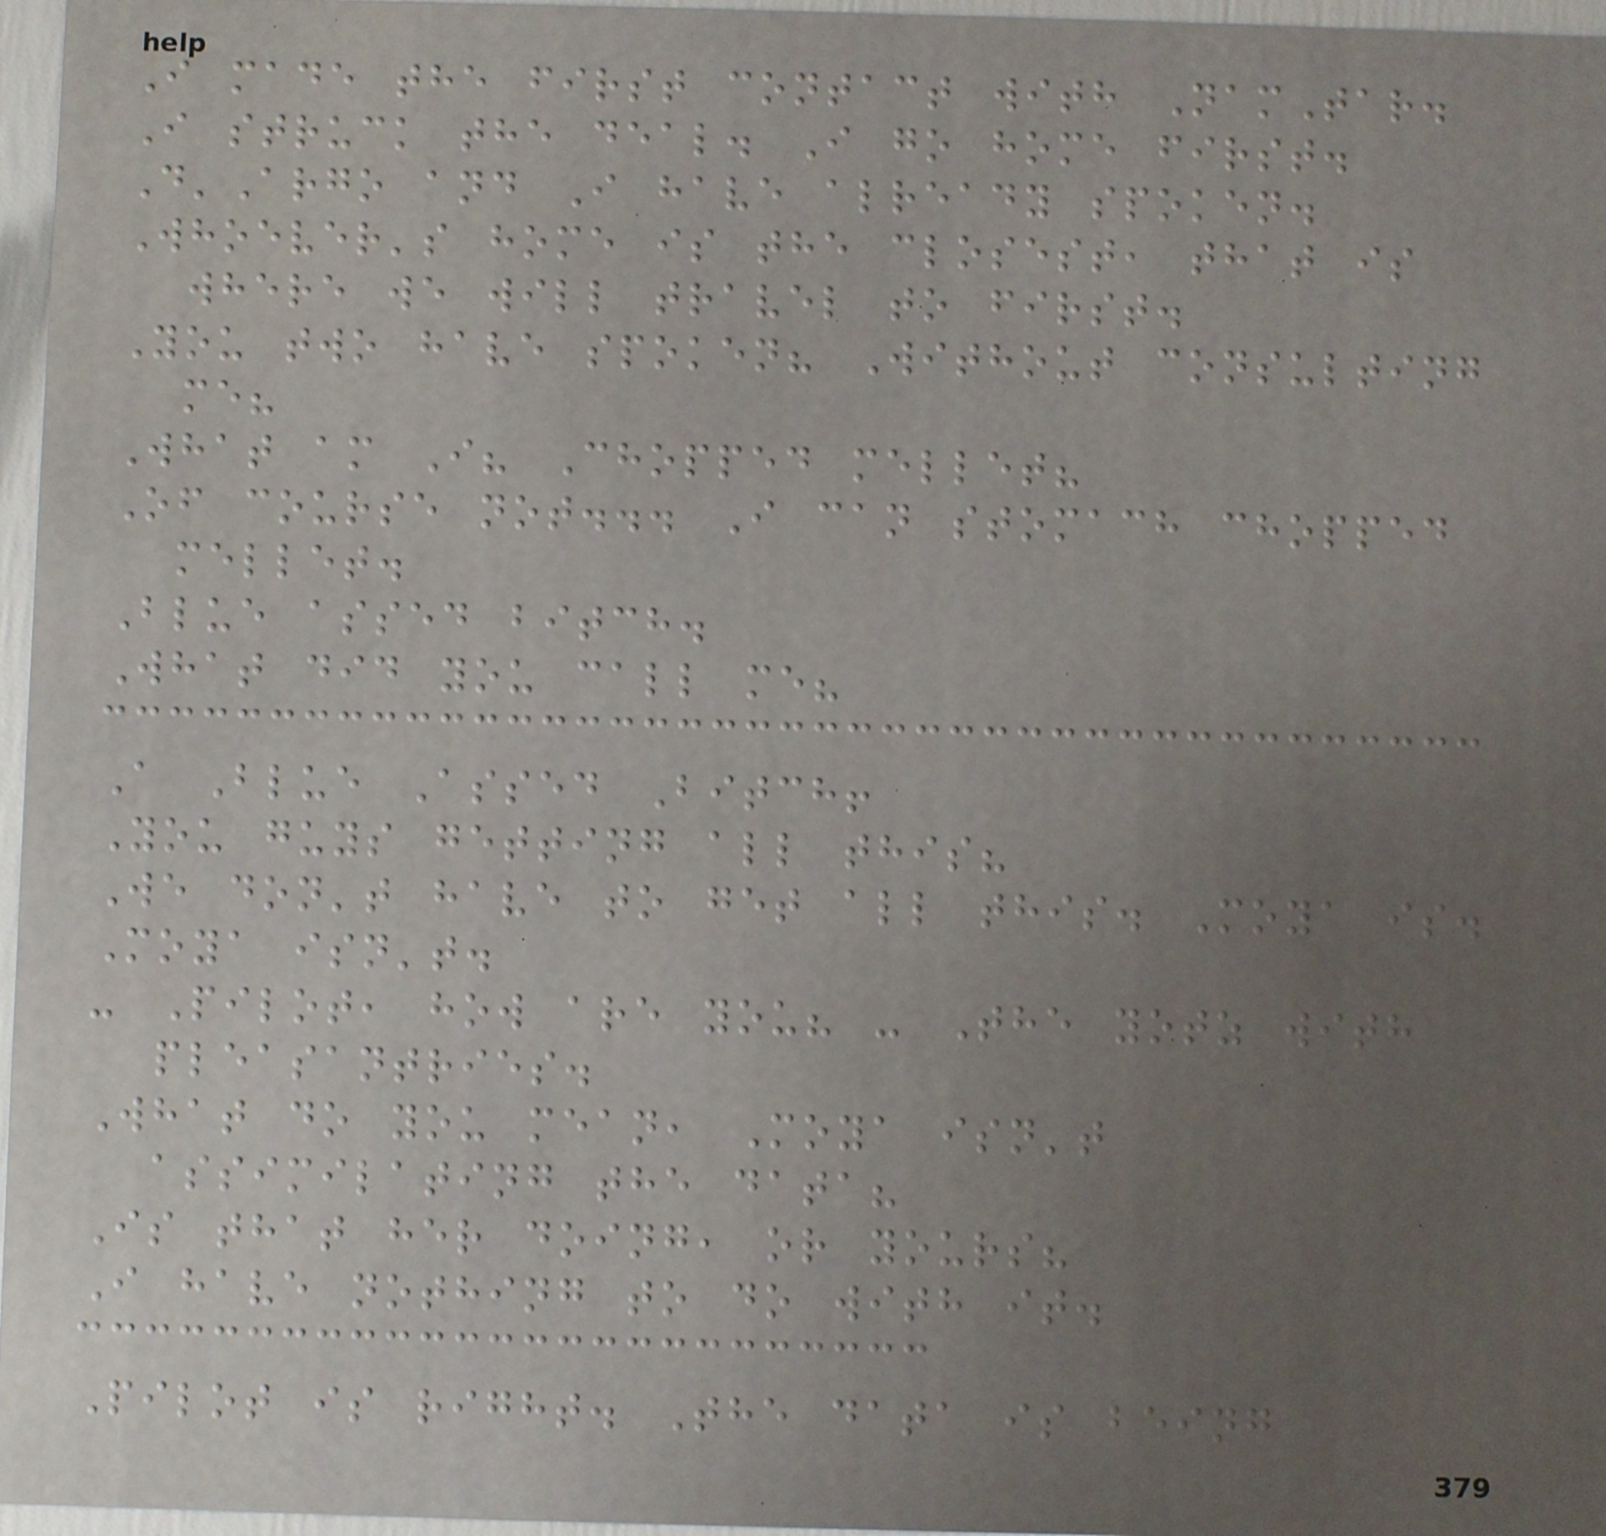I made the first contact with NamTar.
I struck the deal. I go home first.
D'Argo and I have already spoken.
Whoever's home is the closest, that is
where we will travel to first.
You two have spoken? Without consulting
me?
What am I? Chopped mellet?
Of course not... I can stomach chopped
mellet.
Blue assed bitch.
What did you call me?
A Blue Assed Bitch!
You guys getting all this?
We don't have to get all this. Moya is.
Moya isn't.
- Pilot, how are you? - The yotz with
pleasantries.
What do you mean, Moya isn't
assimilating the data?
Is that her doing, or yours?
I have nothing to do with it.
Pilot is right. The data is being
